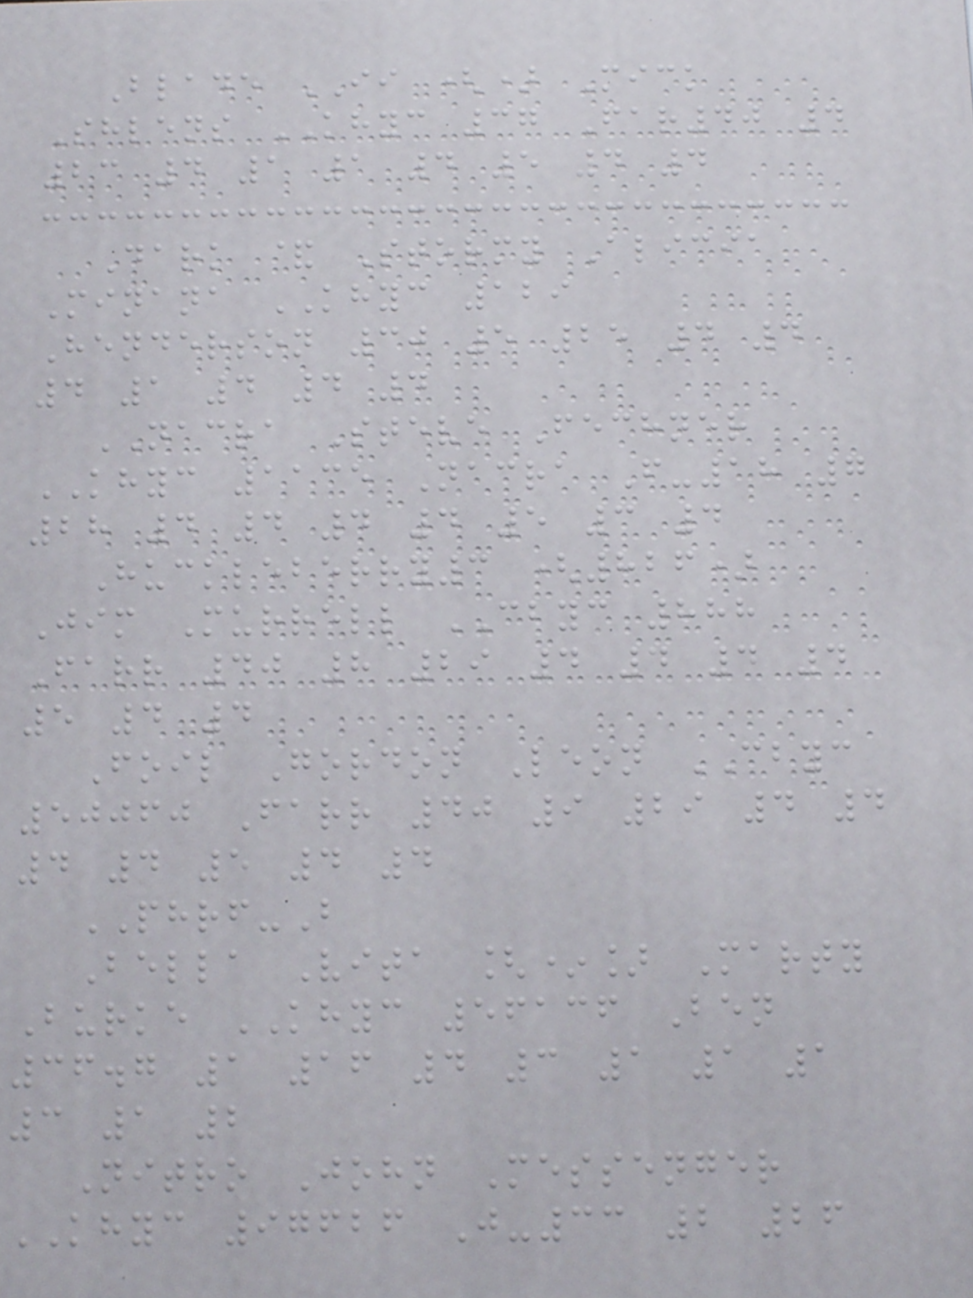Blade II () Mick
Shlens KHYC 37 Far40 4
23 4 1 1 4 5 4 4
Dark & Stormy Alicia
Minana KHYC 129
Henderson 30 5 25 4 4
4 1 4 4 4
NACRA Steve Fechner
KHYC 1135 Nacra F-18 7
28 4 4 4 4 5 3 4
Huckleberry3 (826)
Jim Murrell CBYC 888
Farr 40 8 29 4 4 4 4
5 4 4
Foil Gordon Leon CBYC
50060 Farr 40 9 29 4 4
4 4 5 4 4
PHRF-B
Bella Vita [*] Marty
Burke KHYC 56136 Ben
36.7 1 16 4 3 1 1 1
3 1 2
Nitro John Messenger
KHYC 97626 J-33 2 26
